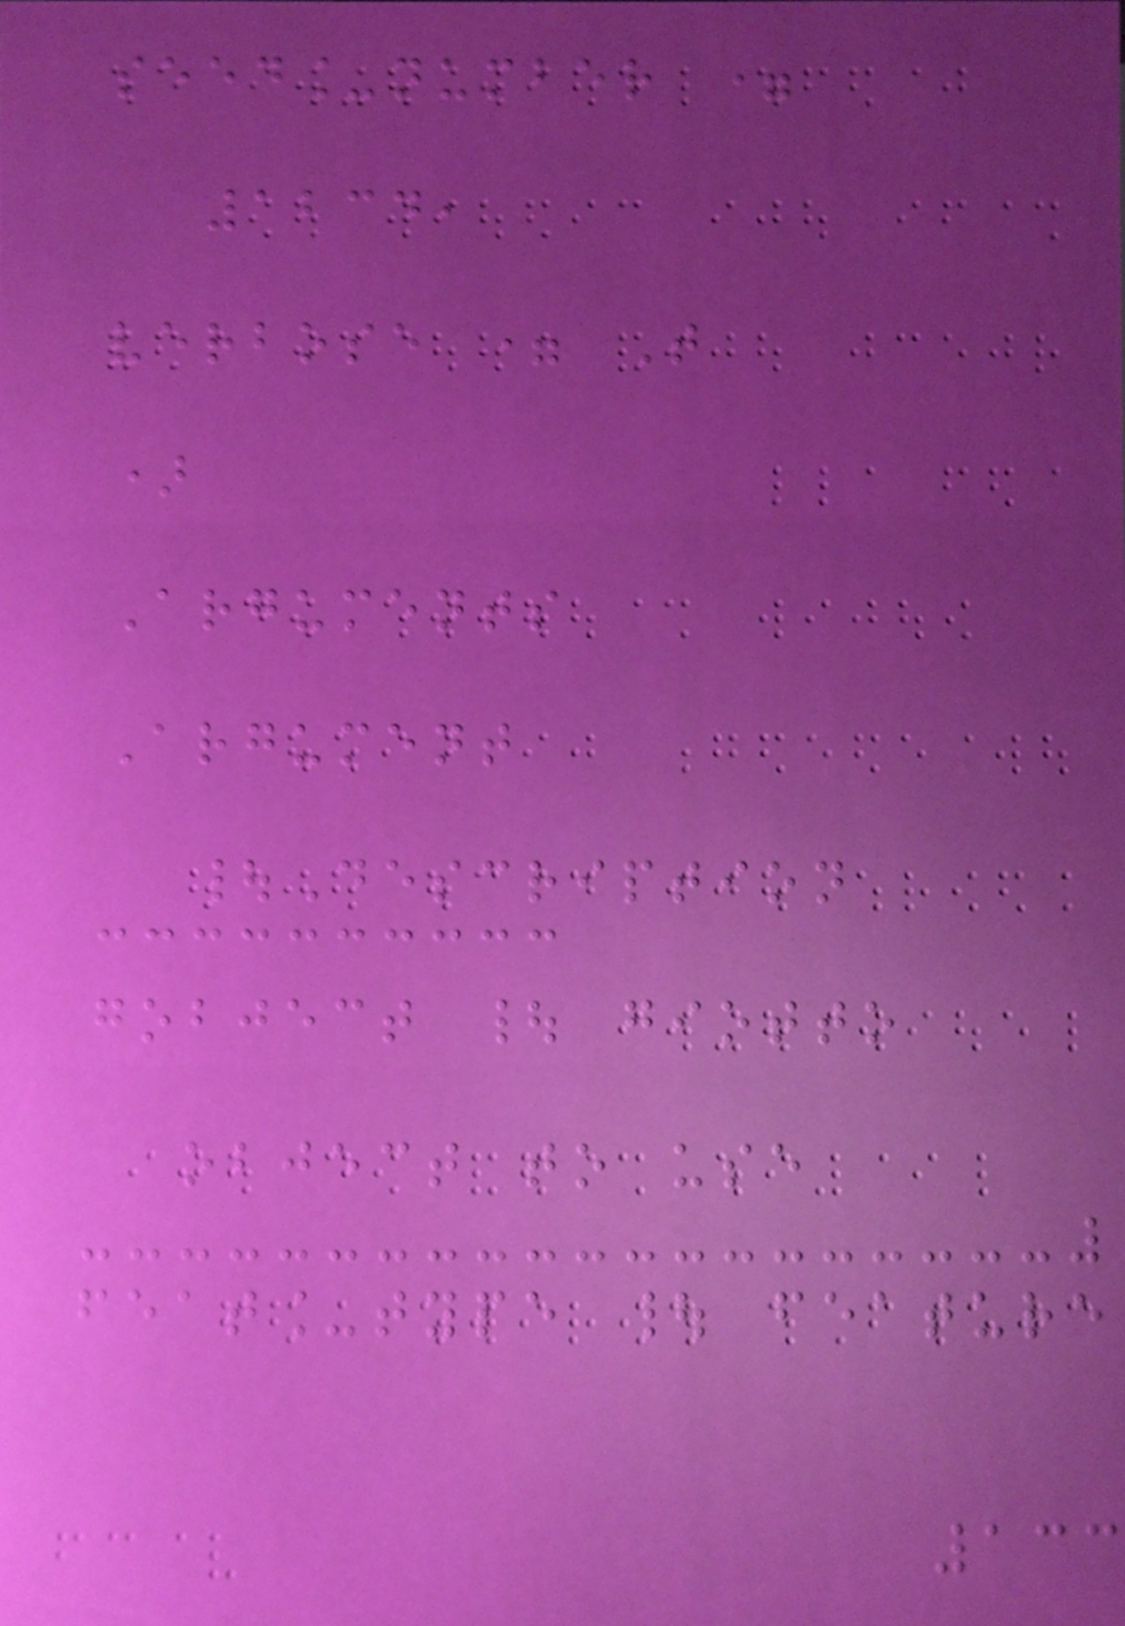seed_number =
1234,
verbose = T
)
Arguments
Argument
|Description
gobject | giotto
object to use
feat_type | feature
133
